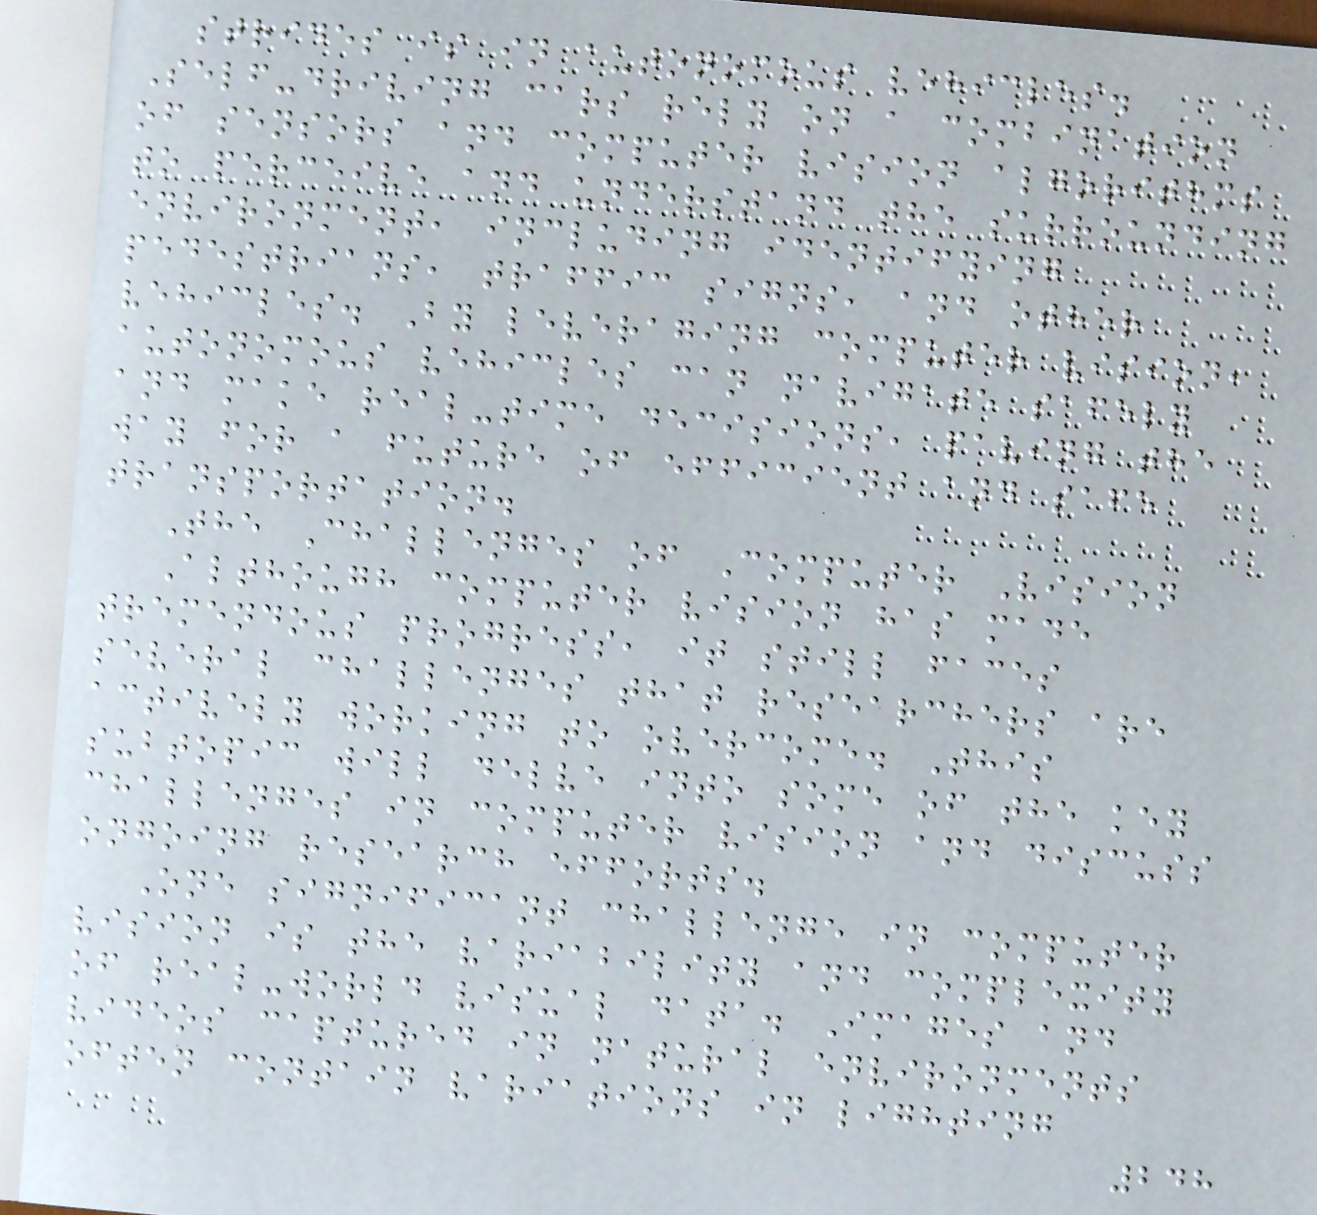strides is in autonomous vehicles.
Self-driving cars rely on a combination
of sensors and computer vision algorithms
to perceive and understand the surrounding
environment, including identifying
pedestrians, traffic signs, and other
vehicles. By leveraging computer vision,
autonomous vehicles can navigate safely
and make real-time decisions, paving the
way for a future of efficient and safe
transportation.
The Challenges of Computer Vision
Although computer vision has made
tremendous progress, it still faces
several challenges that researchers are
actively working to overcome. This
subtopic will delve into some of the key
challenges in computer vision and discuss
ongoing research efforts.
One significant challenge in computer
vision is the variability and complexity
of real-world visual data. Images and
videos captured in natural environments
often contain variations in lighting
248
